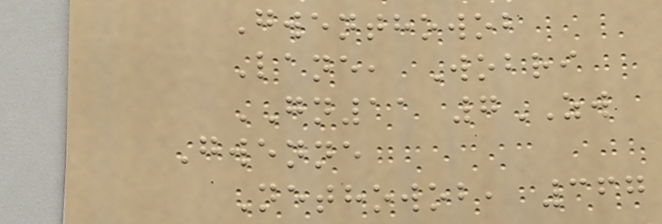Gwenthowob
Lane, Wobri
GN11 7ZW
Gwenne
Nethowob, 367
